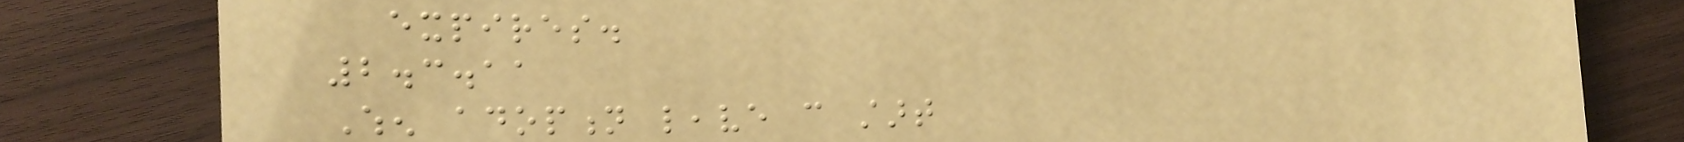expires.
2.3.11
When adoption leave can start
